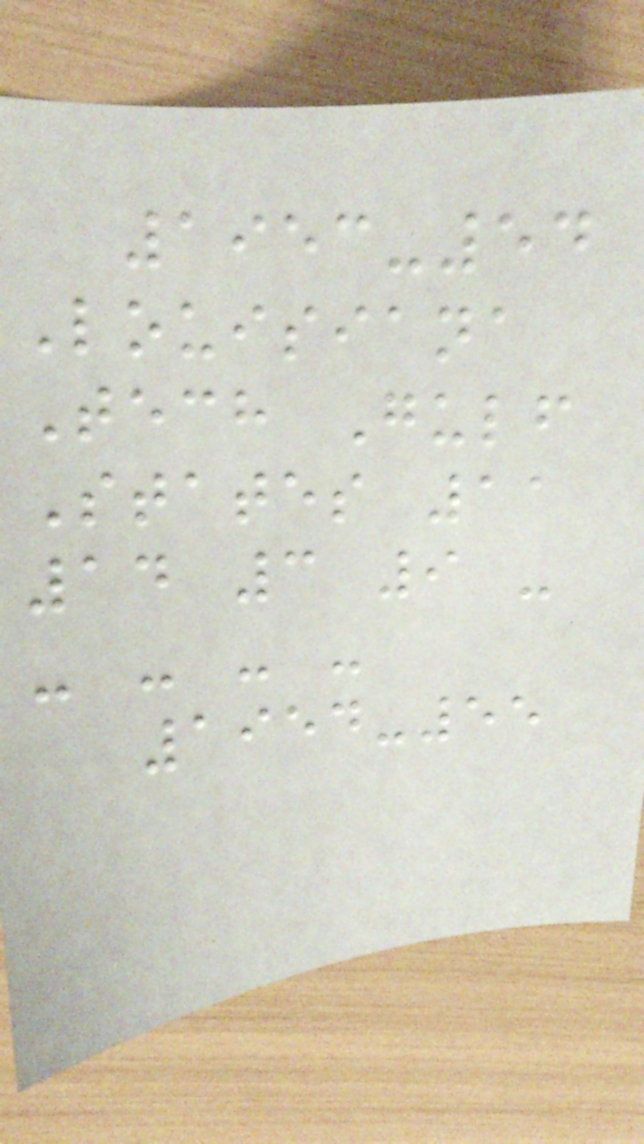1953-54
Louisiana
Tech Gulf
States 11
14 3 9 -
- - - -
1954-55
